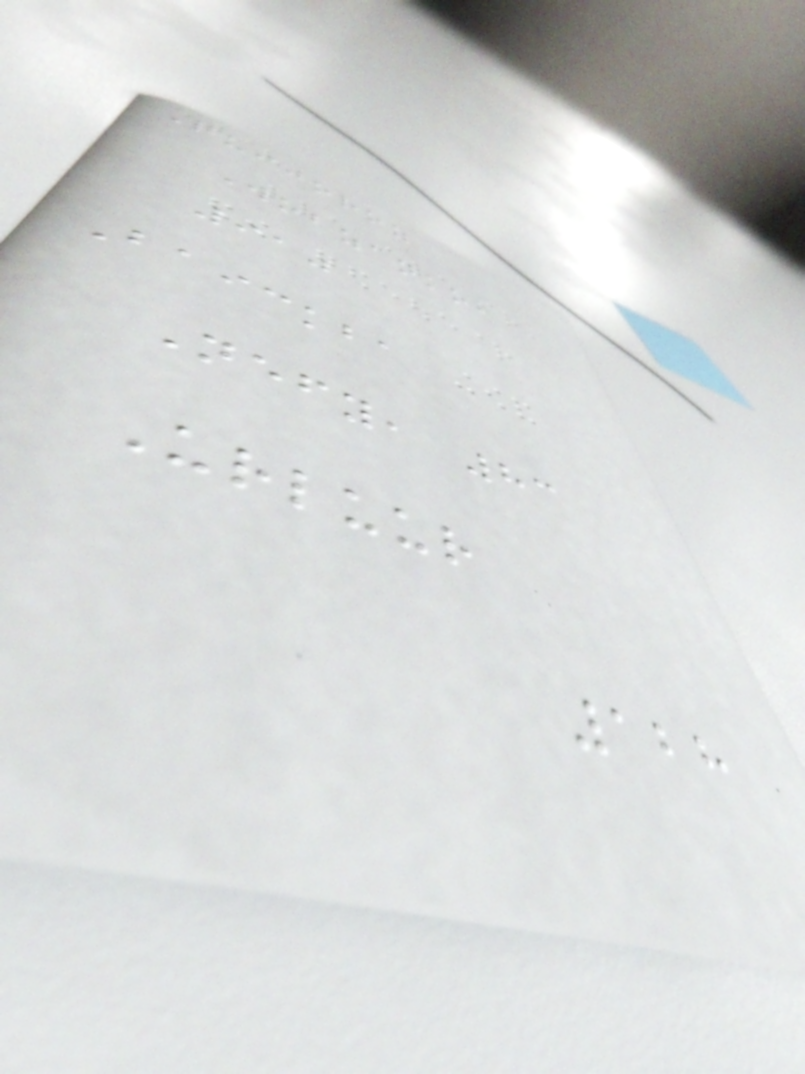Quijoroz
Wobzanko,
910
Baickba
Nefy, 83
Urluur
128
